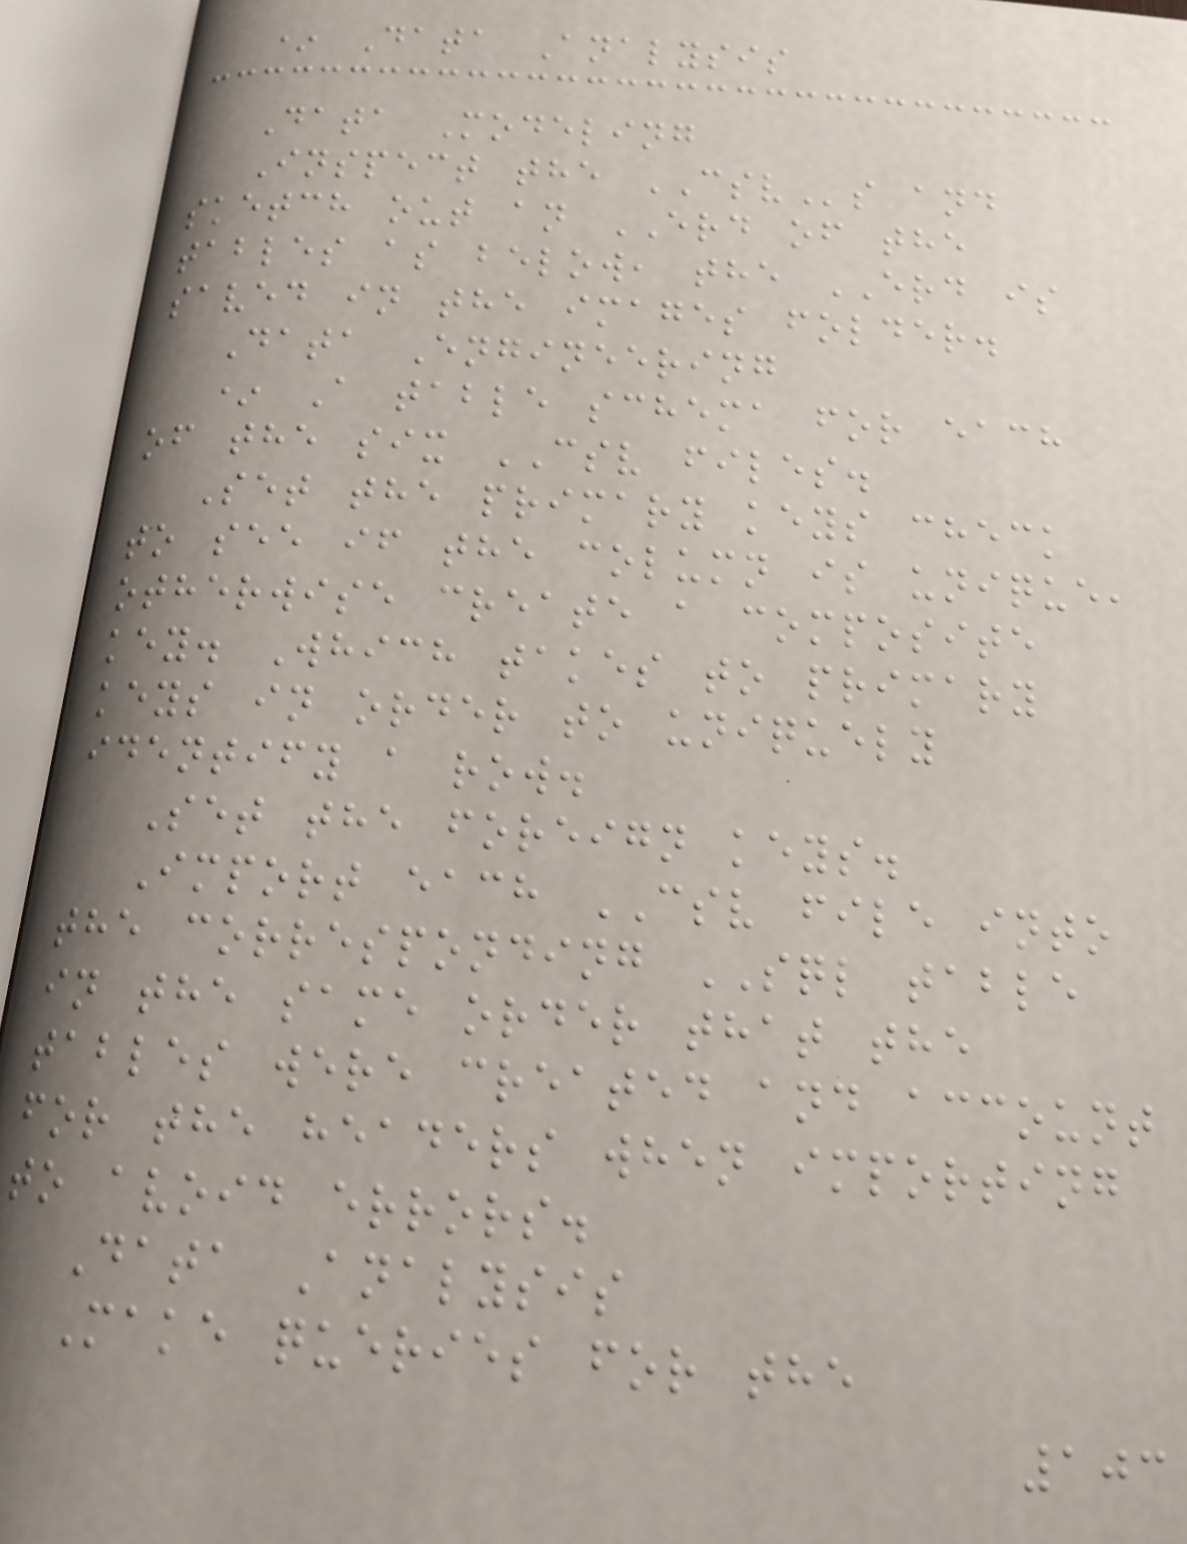* Data Analysis
Data Modeling
Inspect the CSVs and
sketch out an ERD of the
tables as below, the ERD is
saved in the images folder.
Data Engineering
* A table schema for each
of the six CSV files.
Set the primary keys check
to see if the column is unique,
otherwise create a composite
key. Which takes to primary
keys in order to uniquely
identify a row.
Set the foreign keys.
Import each CSV file into
the corresponding SQL table
in the same order that the
tables were created and account
for the headers when importing
to avoid errors.
Data Analysis
Make queries for the
103
